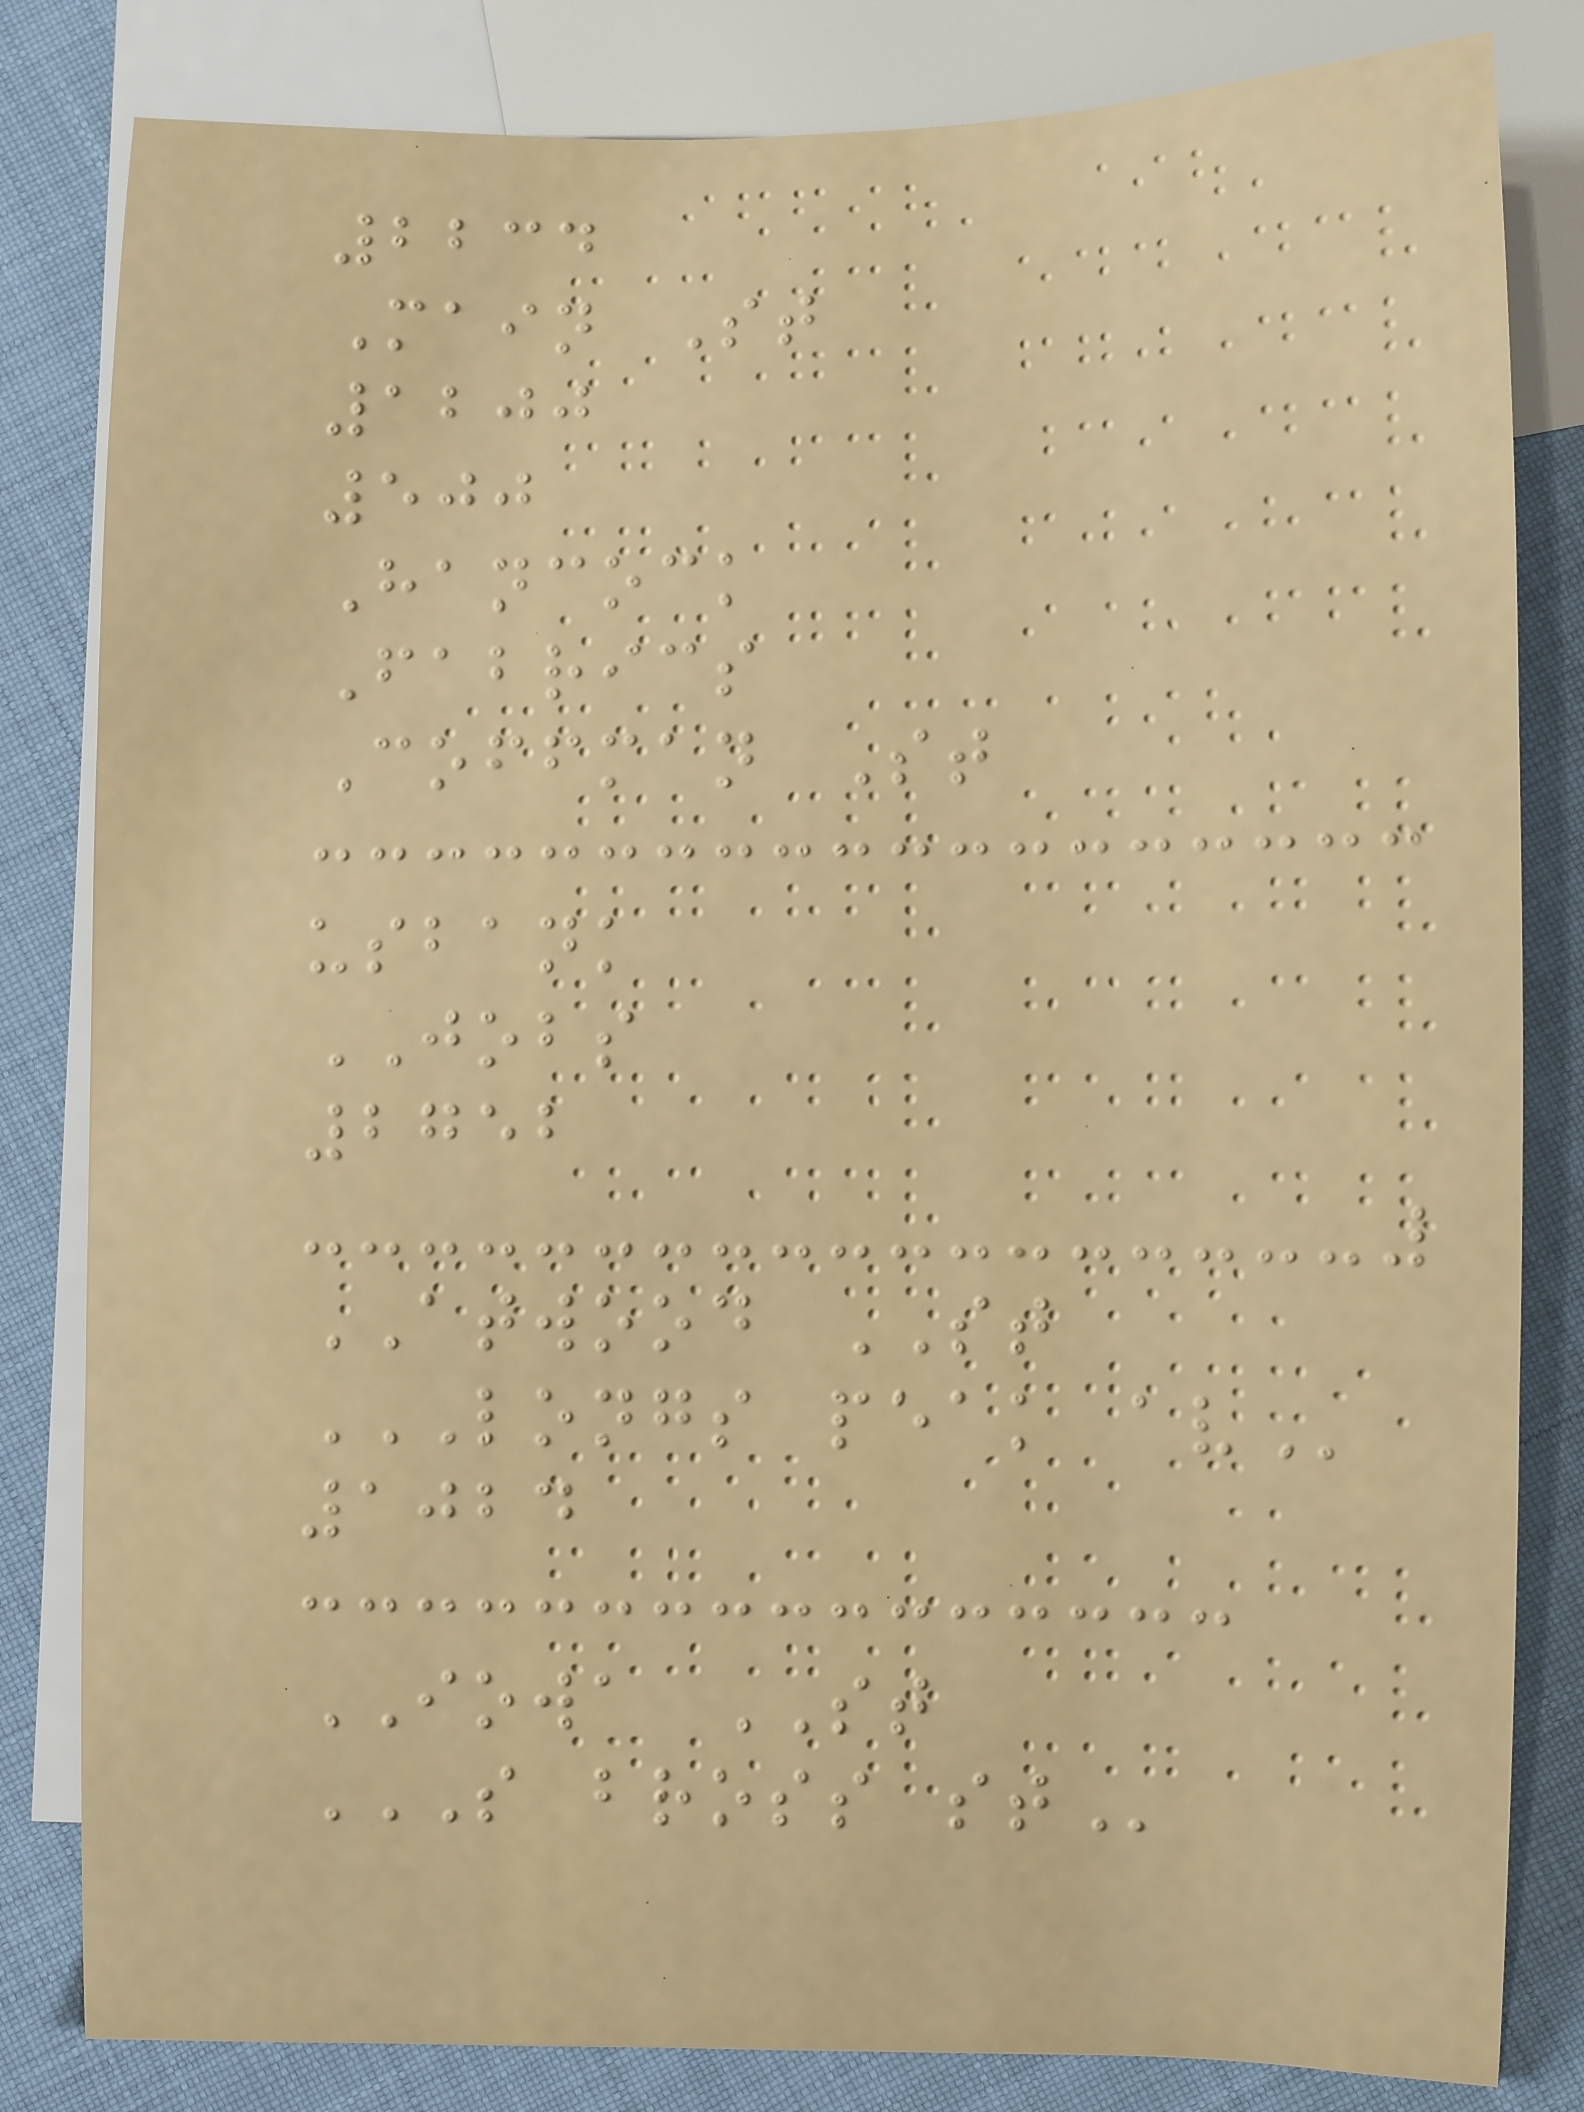2234
Main St
1200
500
Hancock
Fabrics
Coffman St
usbank
JOBS
2752
ATWOOD ST
LONGS PEAK AV
1024
IOWA ST
S BROSS ST
